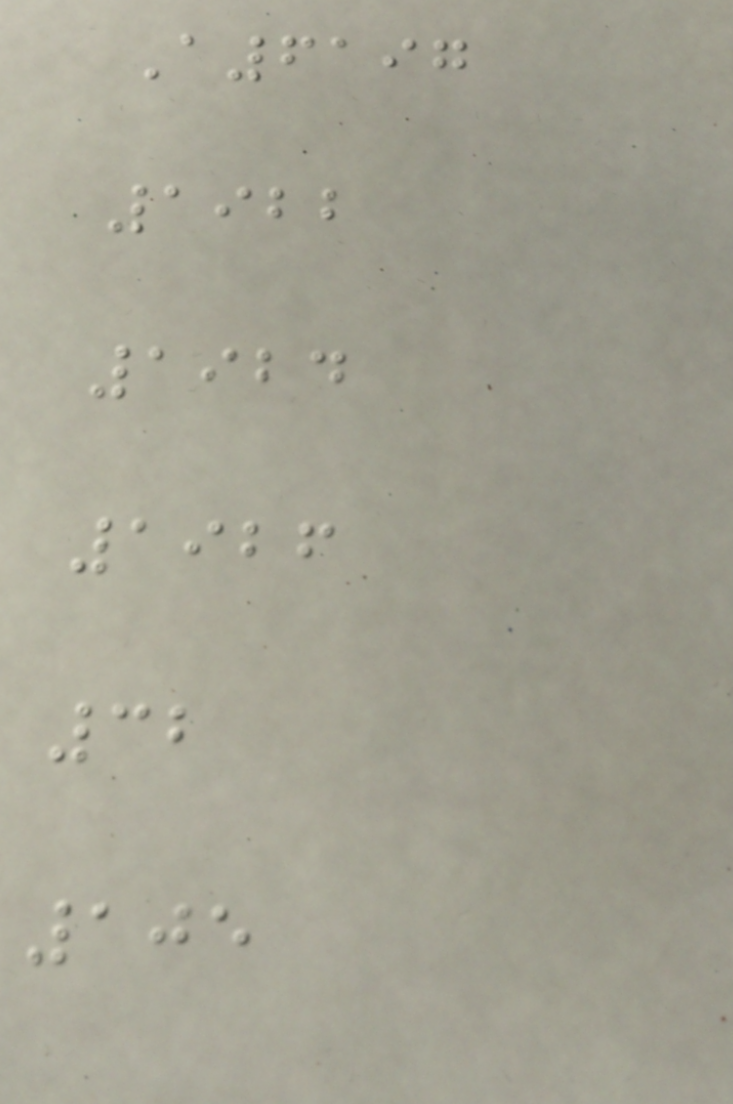A6197
1922
1924
1926
32
105
